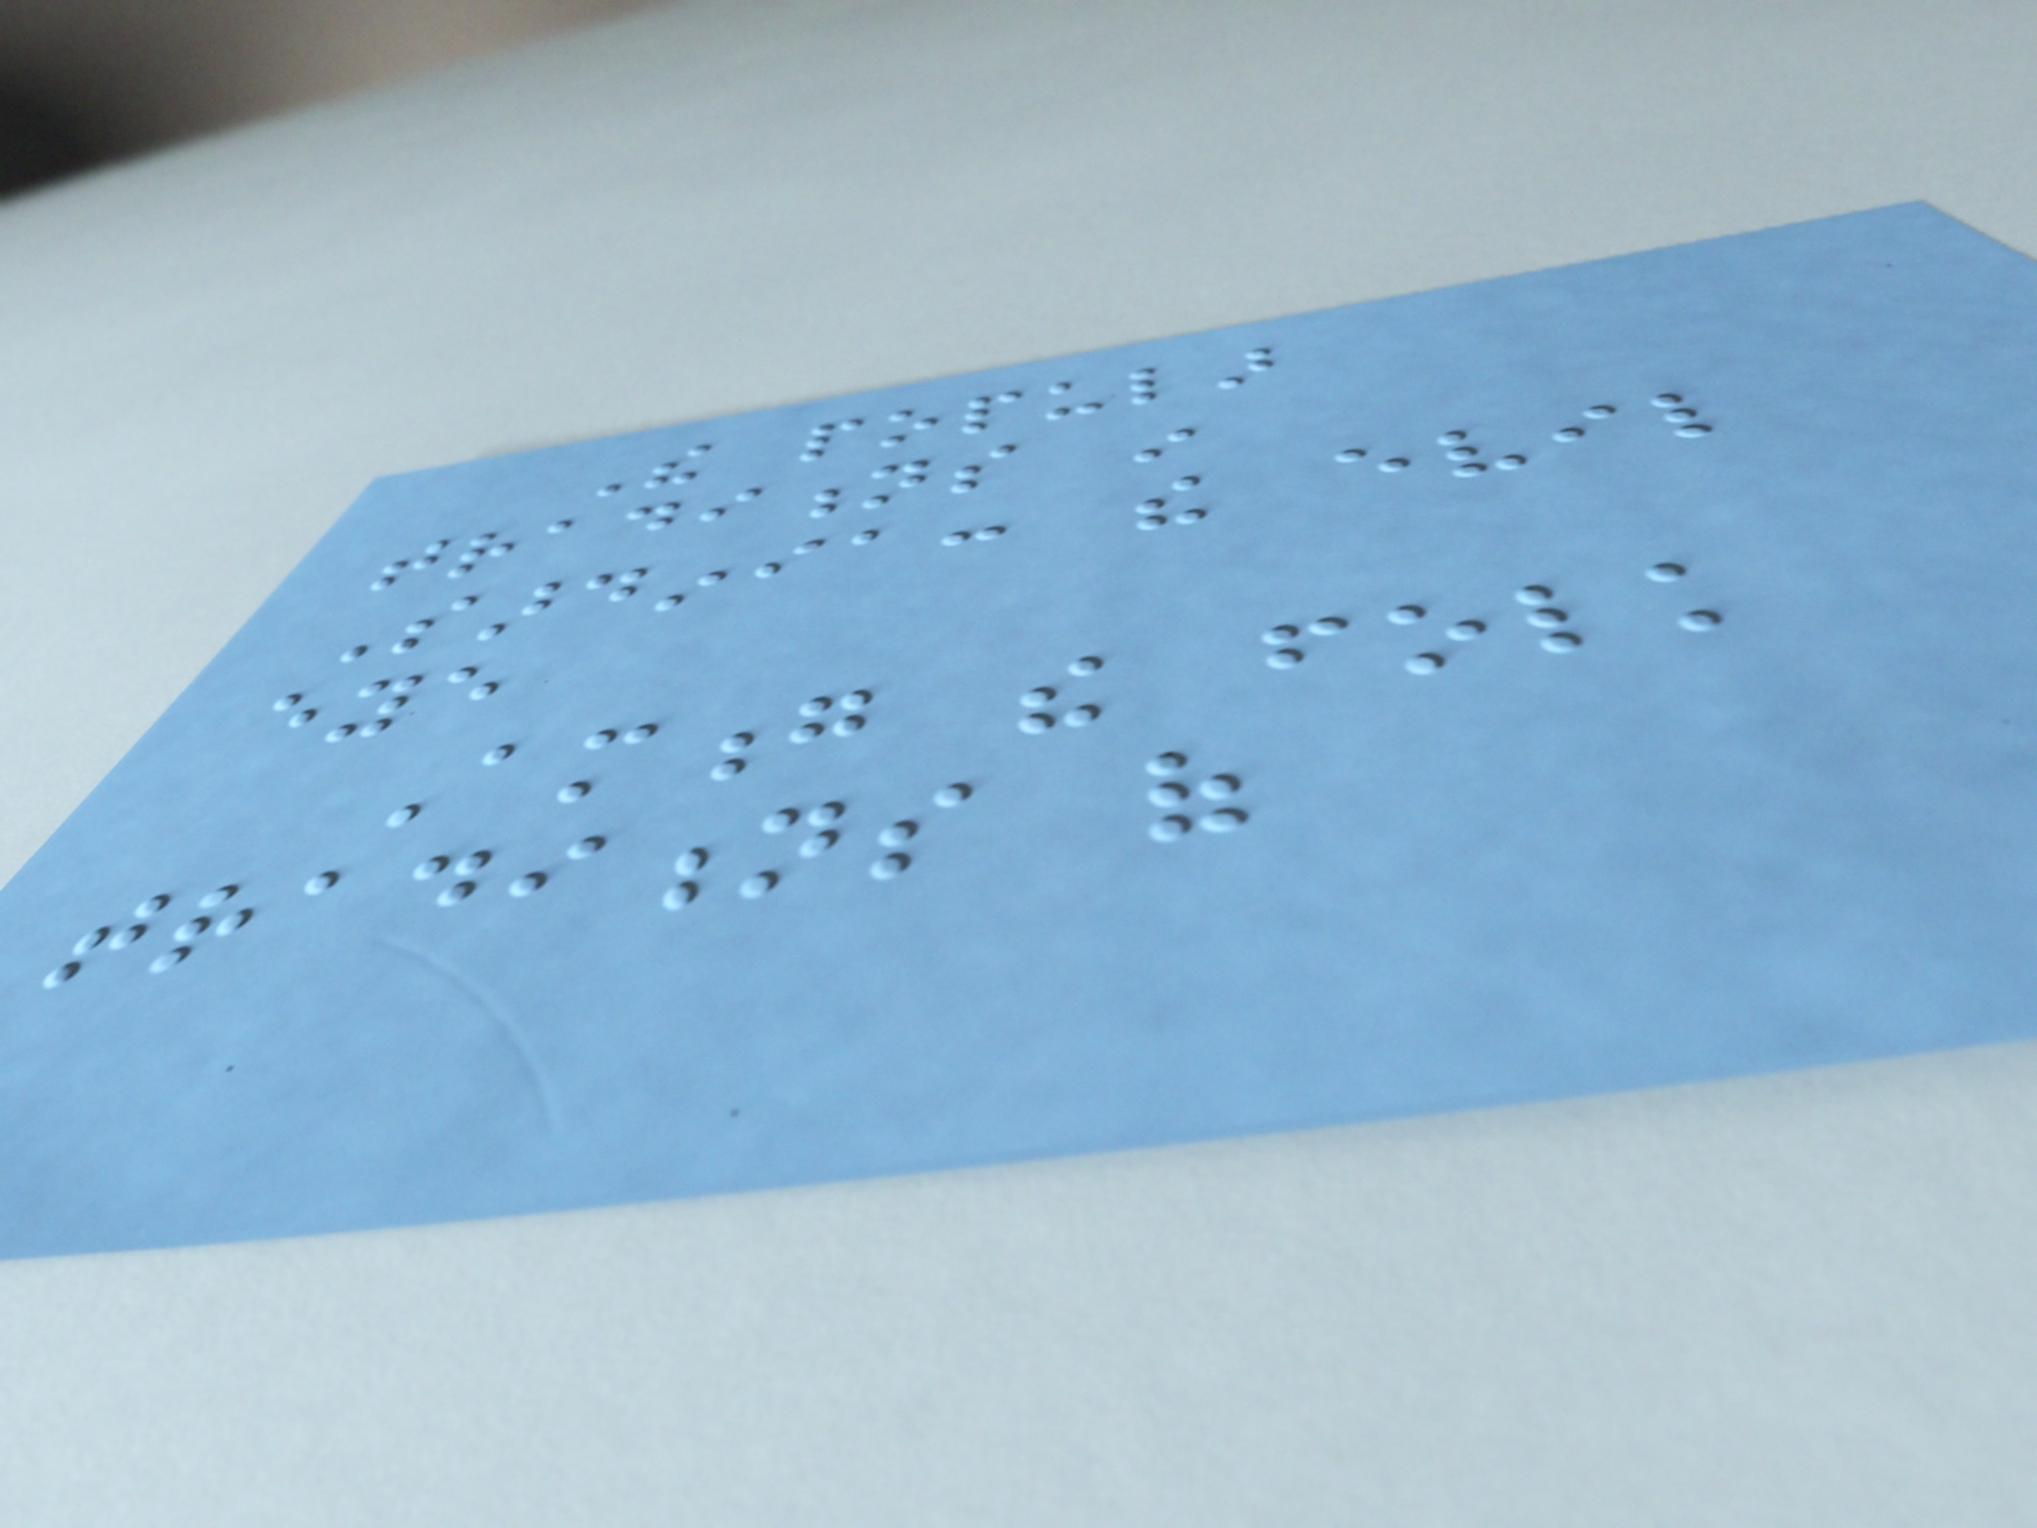The popular
traditions in
Sardinia: the evil
eye
Among the folk
traditions of
